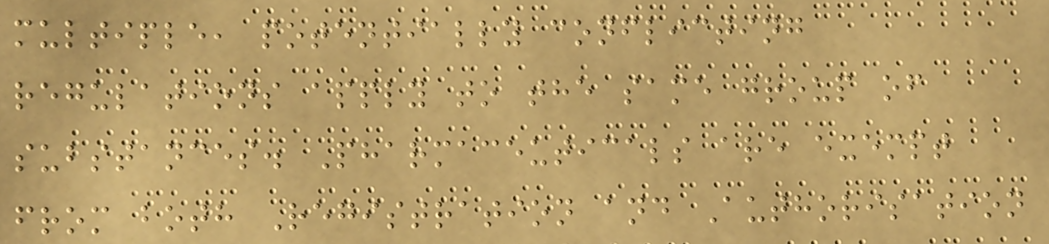multiple, potentially conflicting
regulations apply to the same group of
substances. Pharmaceuticals are exempt
from both Registration and Authorisation
